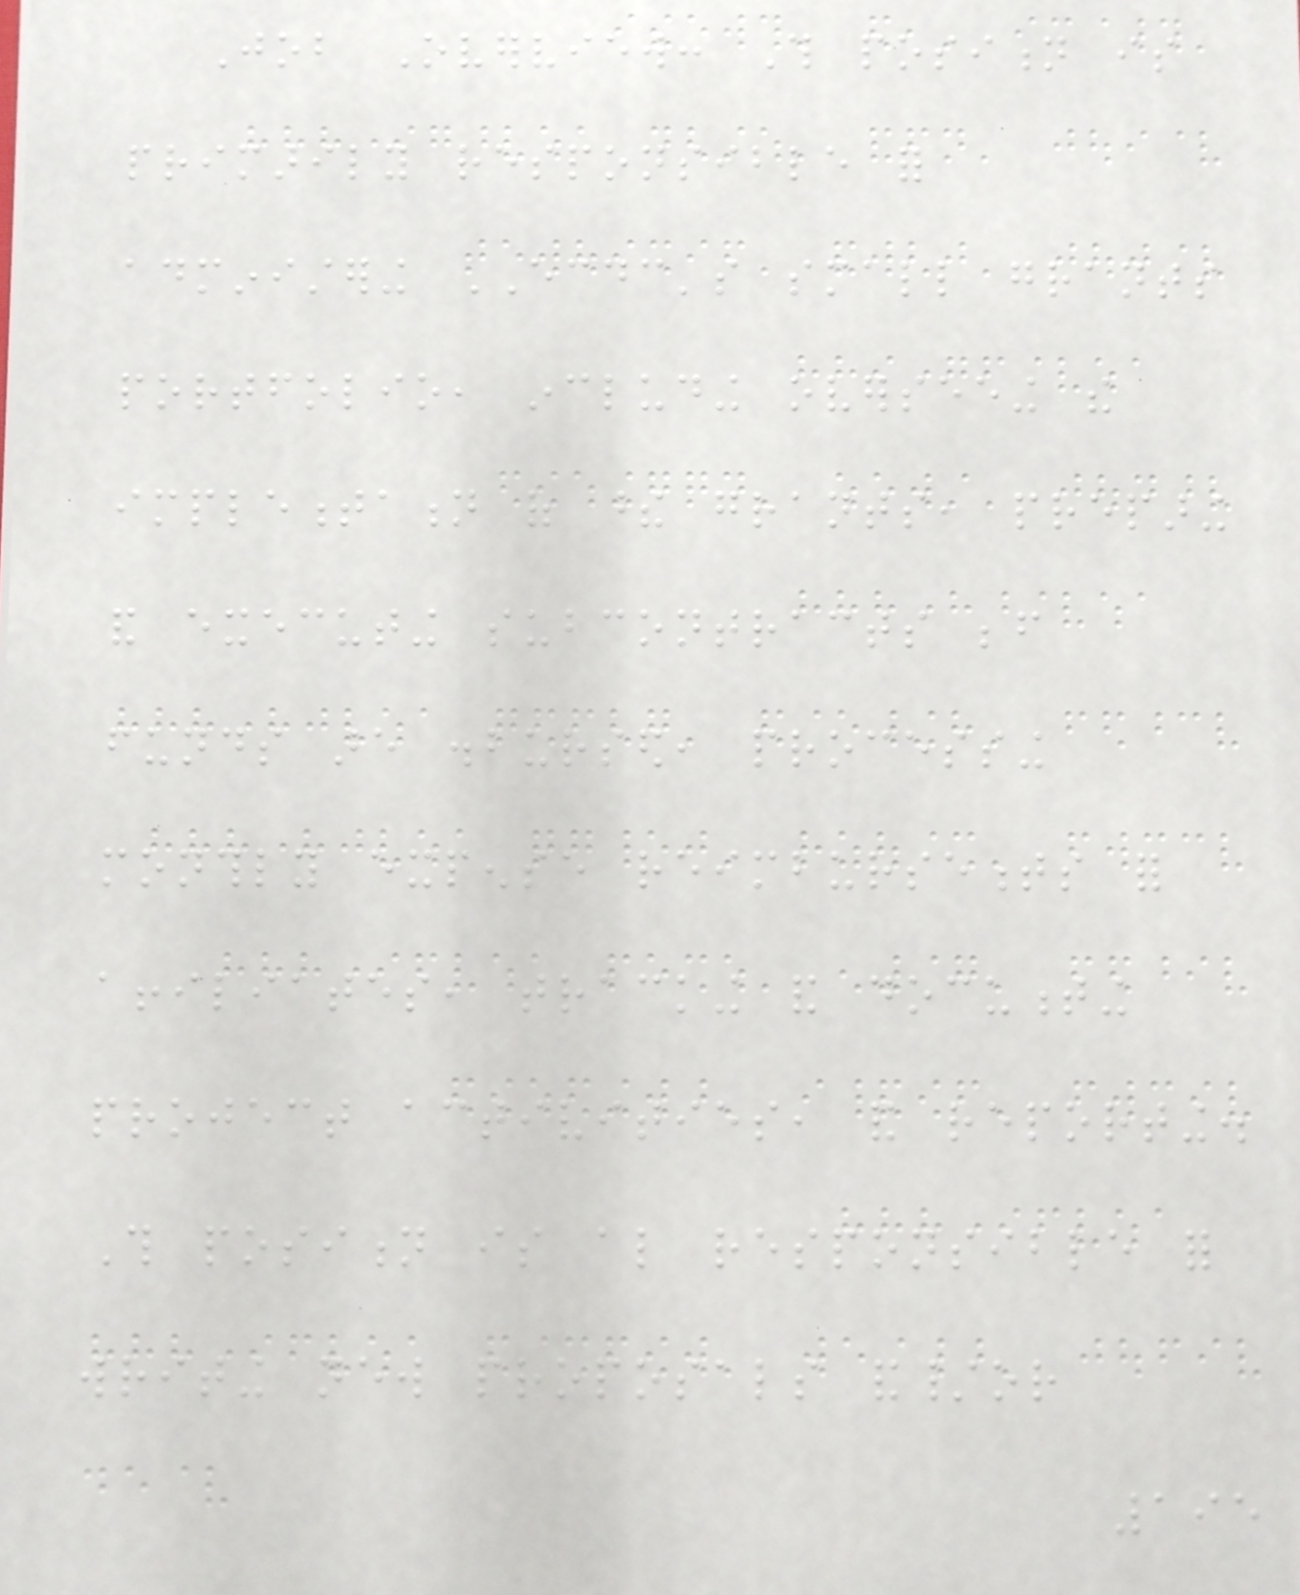Job Overview: This position is
primarily responsible for
administering ECDC's small grants
portfolio, including overseeing the
implementation of these grants, preparing
and executing subcontracts before
funds are disbursed, processing
monthly expense reimbursements for
affiliates, tracking and documenting
project activities, and reporting.
This position is also responsible for
writing new proposals and/or
195
